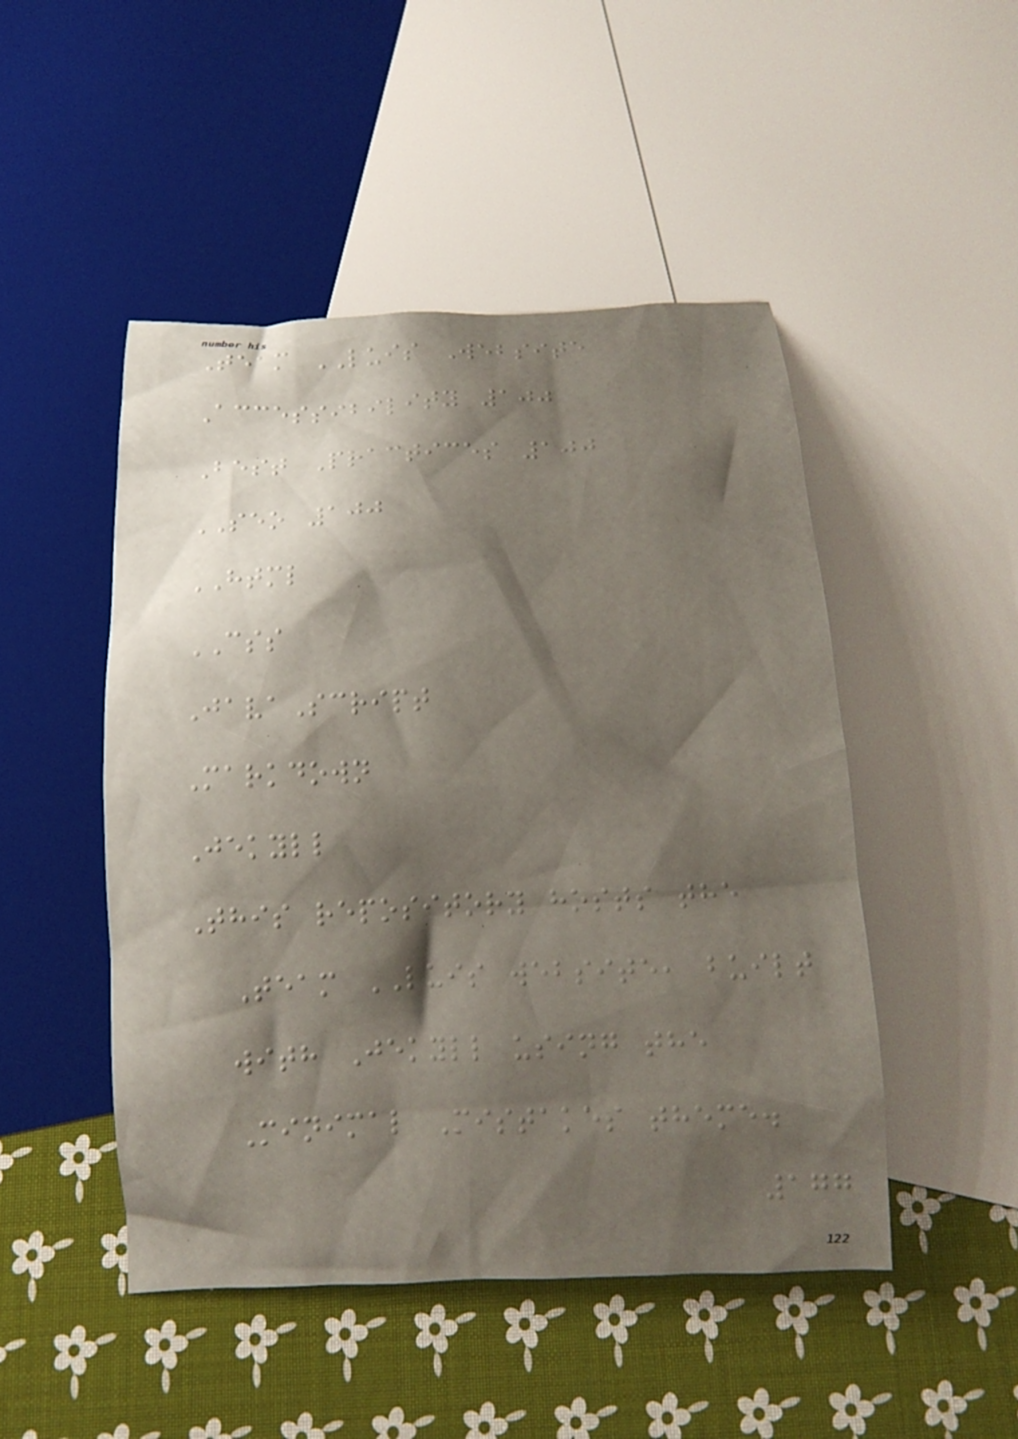Team LUIS Website
Accessibility 100
Best Practices 100
SEO 100
HTML
CSS
JavaScript
Markdown
Jekyll
This repository hosts the
Team LUIS website, built
with Jekyll using the
Minimal Mistakes theme.
177
